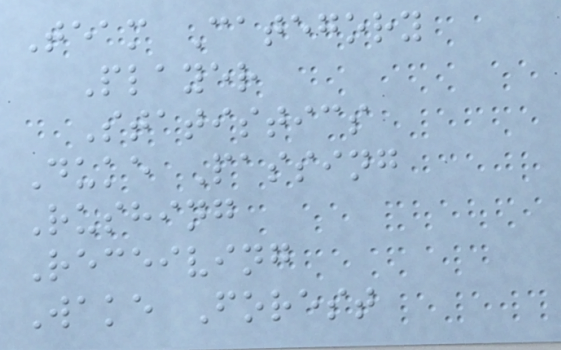Team Category
Player
Statistics
Duke Passing
Rushing
Receiving
Wake Forest
